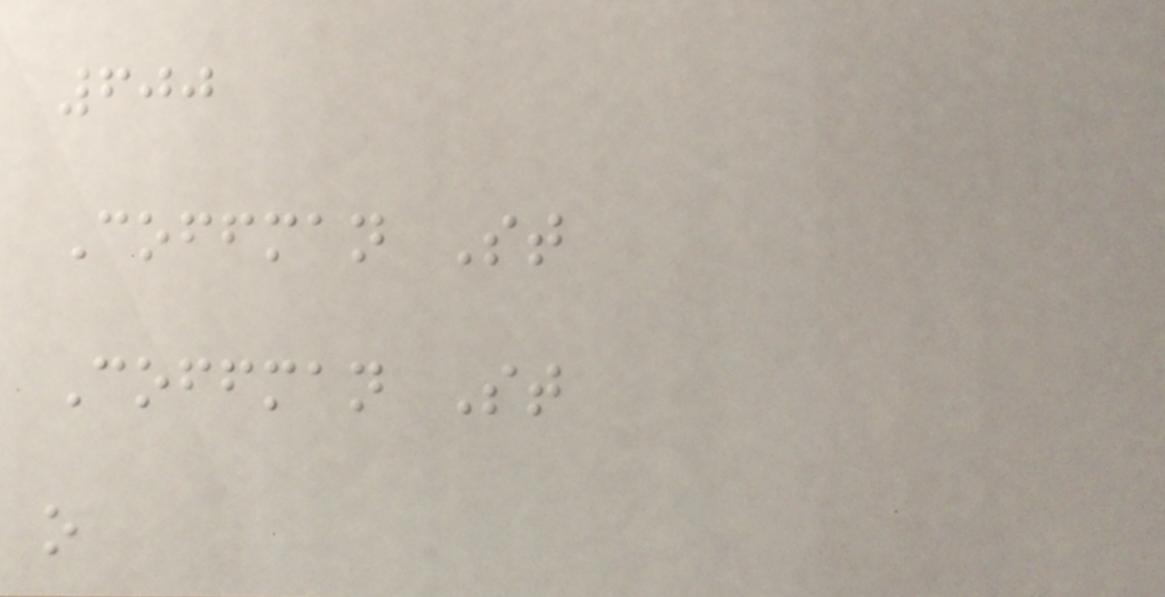600
Coffman St
Coffman St
o
